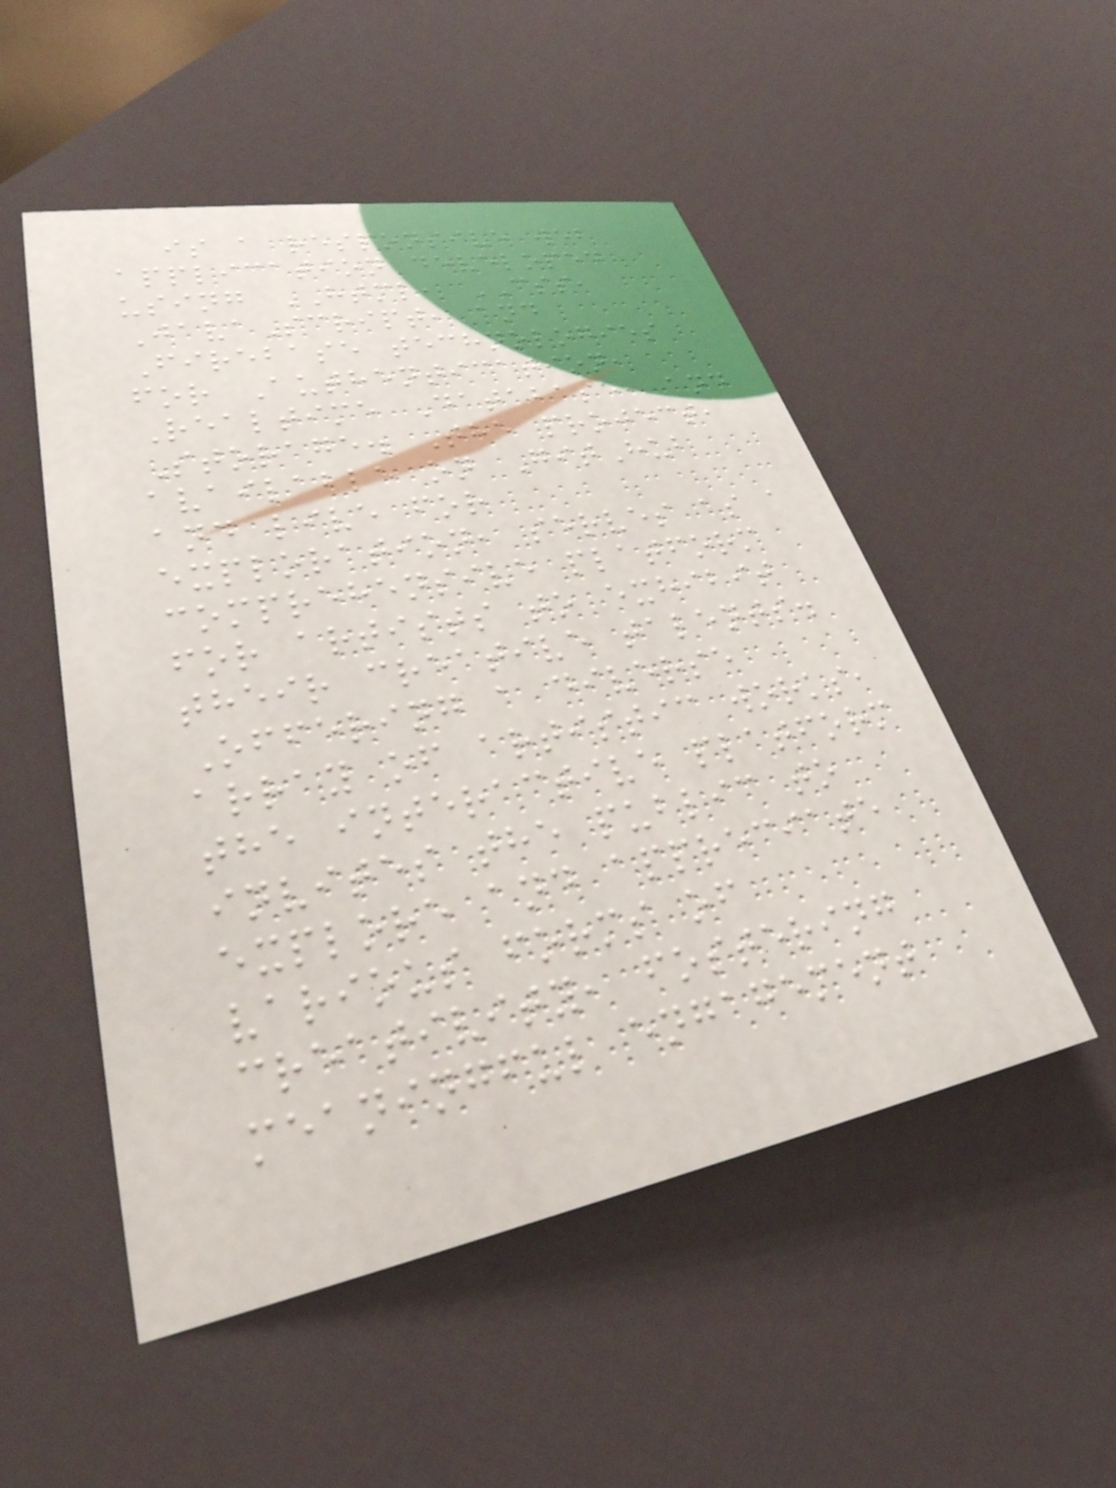is a responsive web
application developed
using HTML, CSS,
JavaScript, and
Firebase technologies
for Authentication,
Realtime Database, and
Storage. The project,
available on GitHub
and live for
exploration, serves as a
comprehensive platform
for artists to exhibit
their creative talents.
Offering a diverse
array of artistic works,
the interactive platform
invites the public to
explore and appreciate
various forms of
creativity, fostering
meaningful engagement
